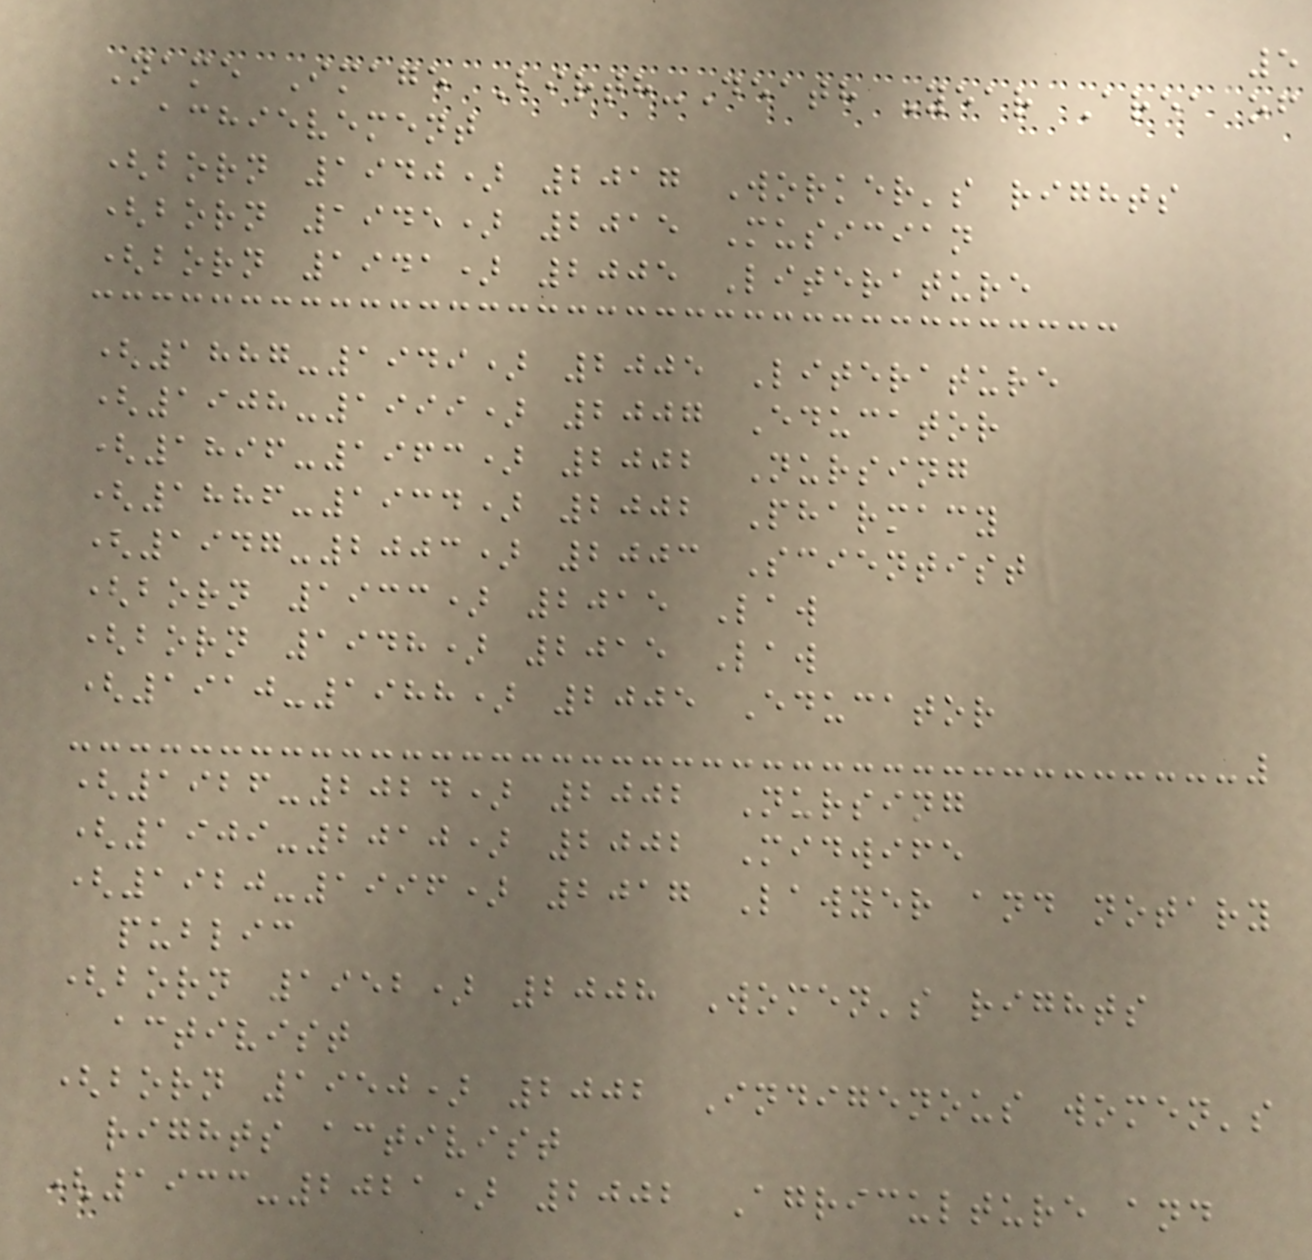5
Name Image Birth-Death Year Area of
achievement
(born 1940) 2017 Worker's rights
(born 1945) 2015 Musician
(born 1941) 2005 Literature
(1887-1949) 2005 Literature
(1908-1999) 2007 Educator
(1896-1963) 2002 Nursing
(1886-1934) 2002 Pharmacy
(1947-2003) 2003 Scientist
(born 1933) 2015 Law
(born 1948) 2015 Law
(1910-1988) 2005 Educator
(1926-2024) 2002 Nursing
(1909-2010) 2002 Midwife
(1920-1996) 2017 Lawyer and notary
public
(born 1952) 2008 Women's rights
activist
(born 1950) 2002 Indigenous women's
rights activist
(1933-2021) 2002 Agriculture and
